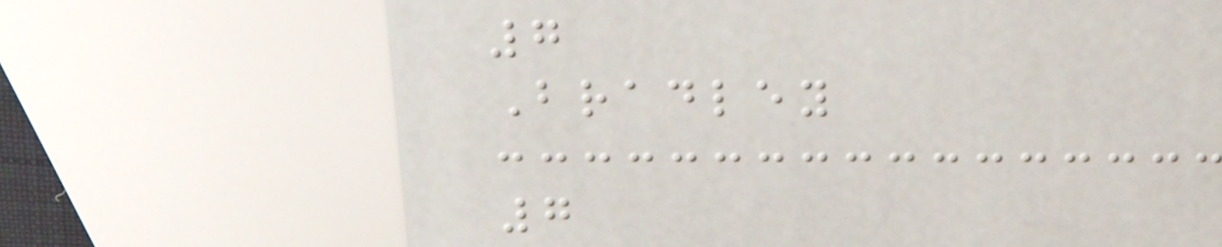7
Bradley
7
